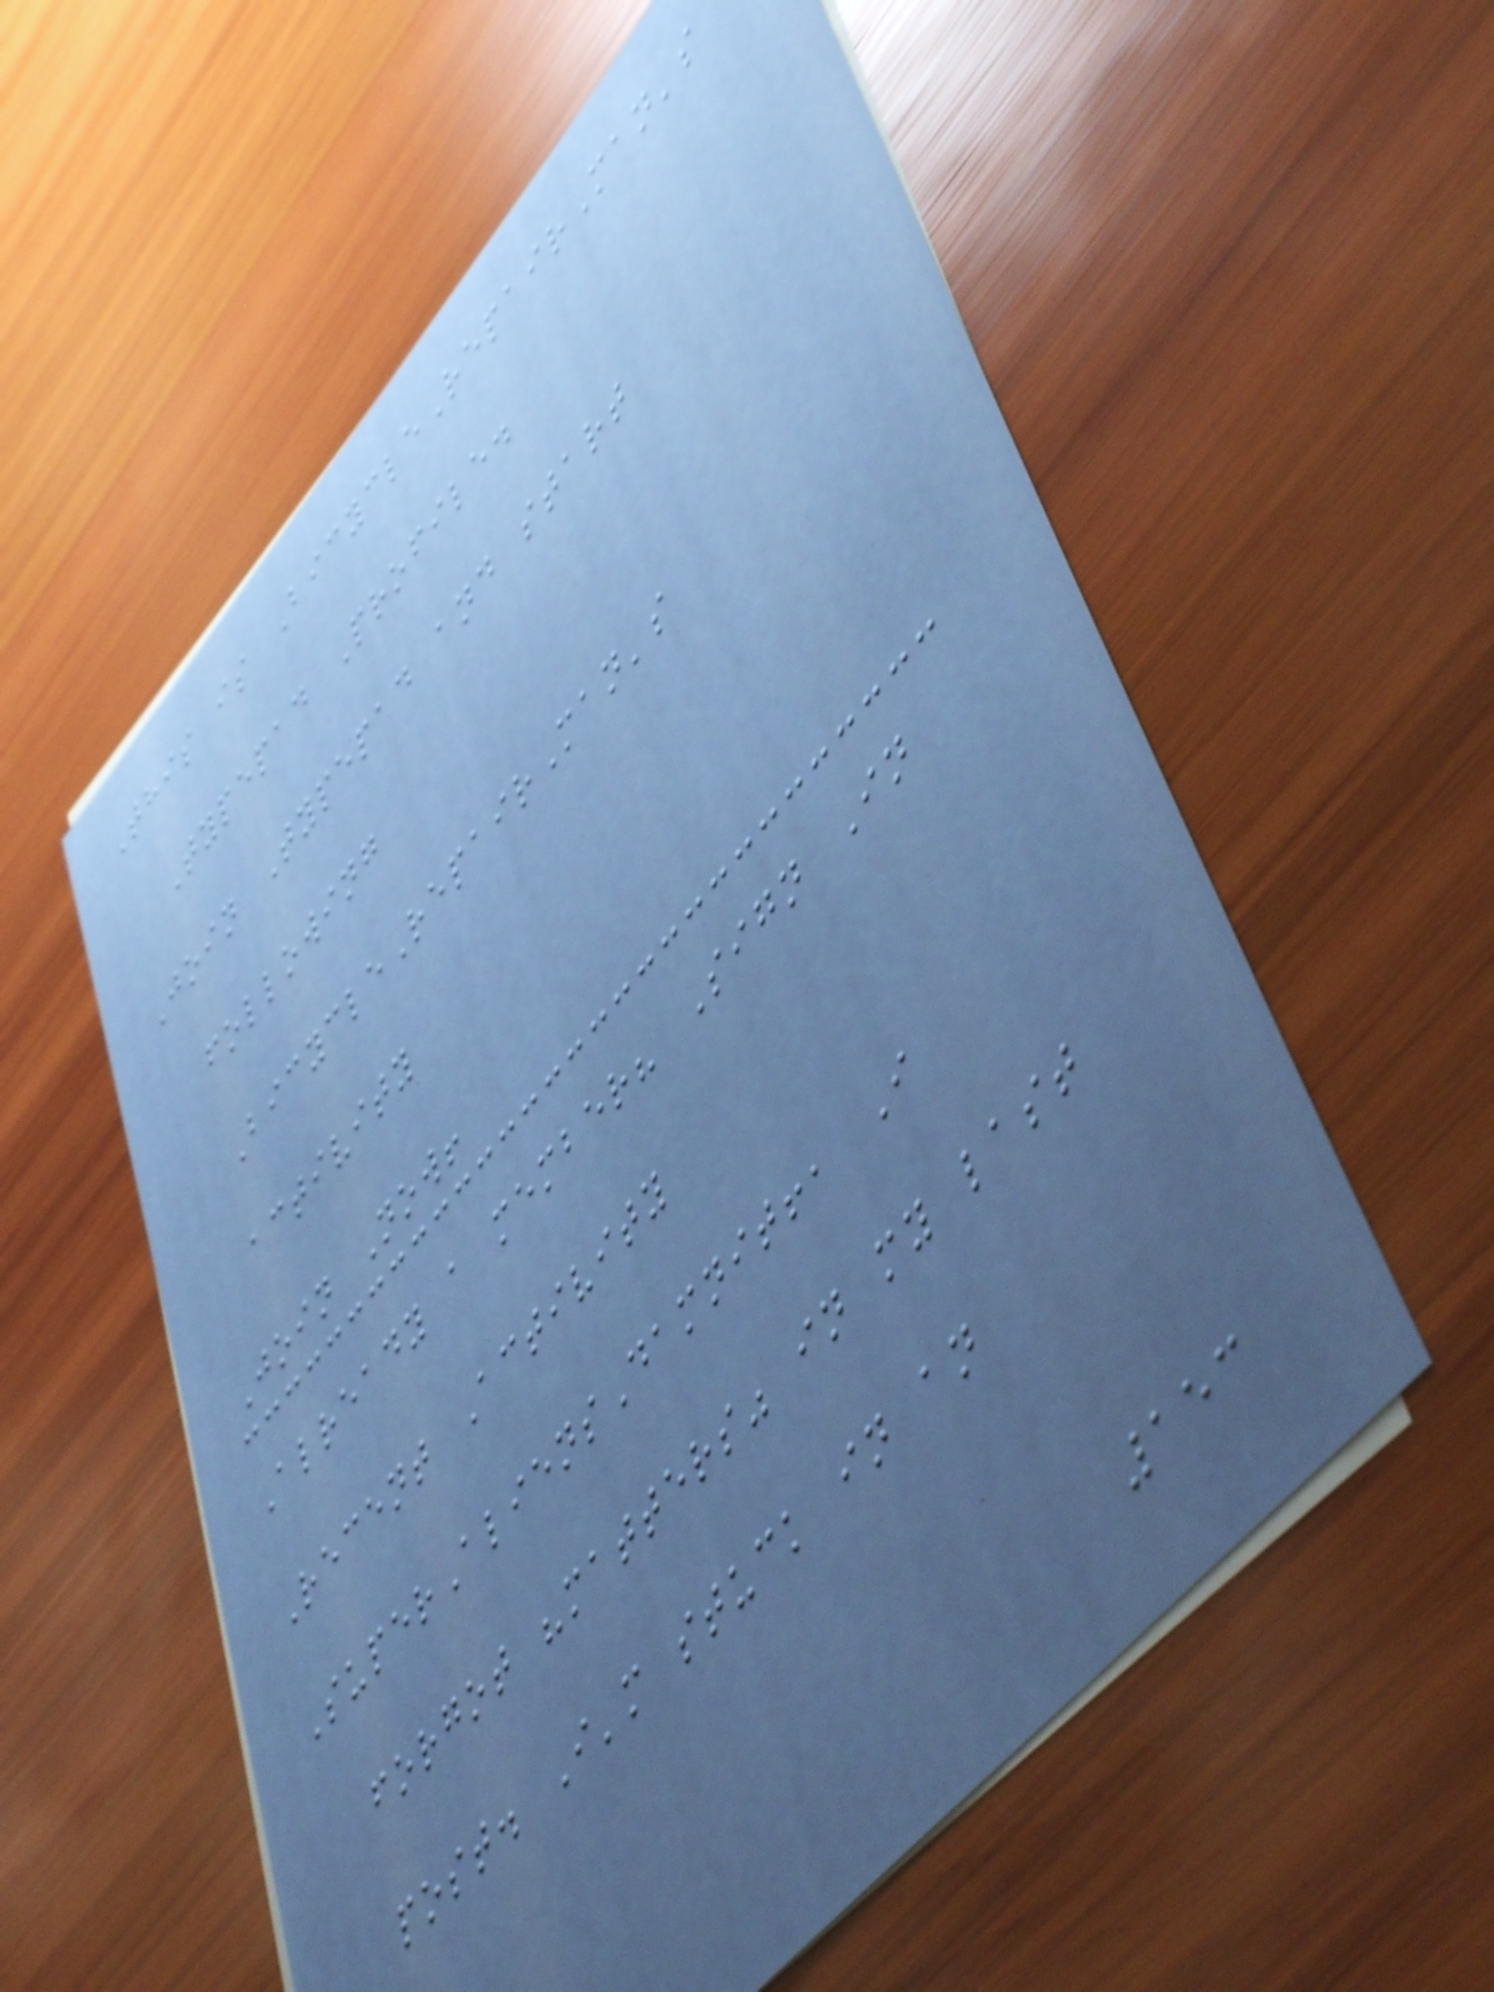This is BicycleRepairMan's
Typepad Profile.
Join Typepad and start
following
BicycleRepairMan's
activity
Join Now!
Already a member? Sign In
Recent Activity
SuperAliensDamnit!, I
forgot "matters" in my last
post. I'm stuck in an
153
